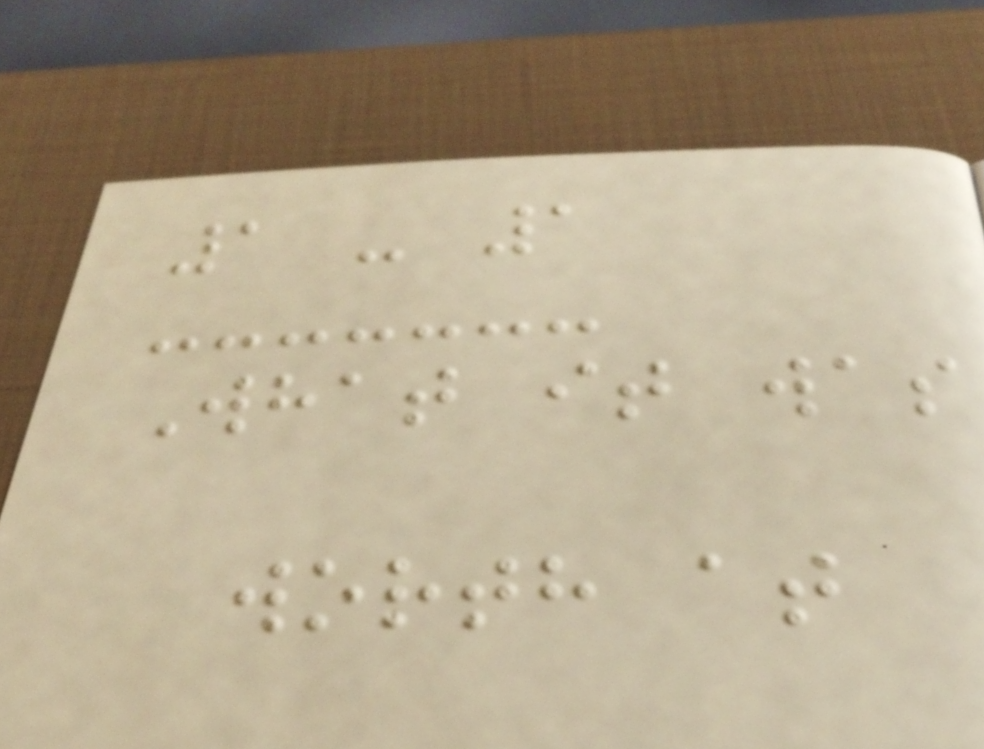1 - 1
What it was
worth at
